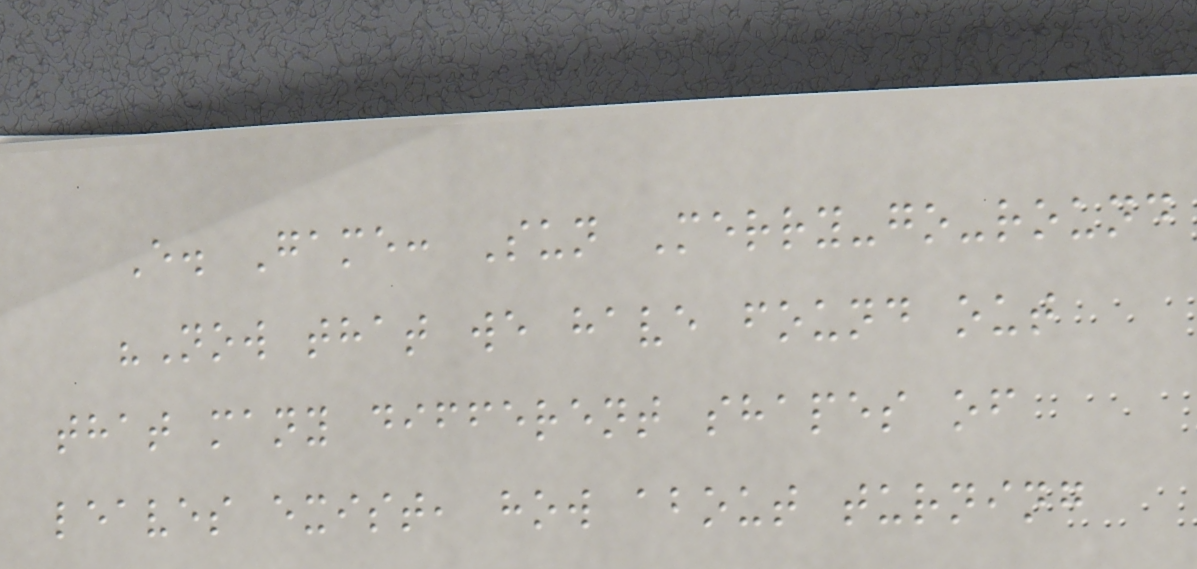E. Game: Sun Merry-go-round
"Now that we have found out
that many different shapes of
leaves exist, how about turning
